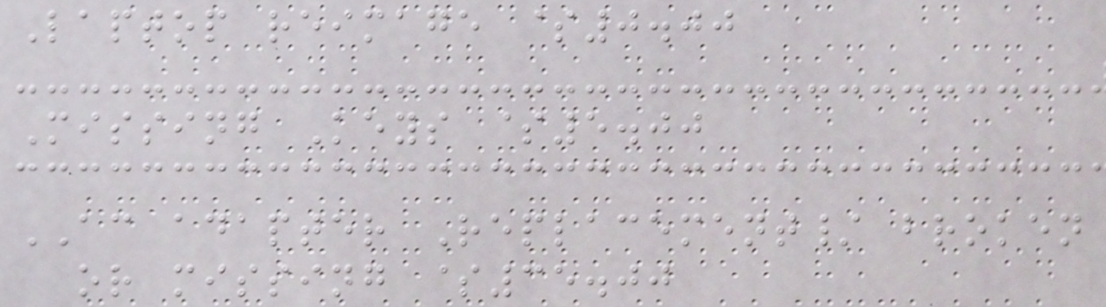Laptop reimage $0.00
Missing Keys $5.00
AC adapter Replacement/ broken
or missing $35.00
